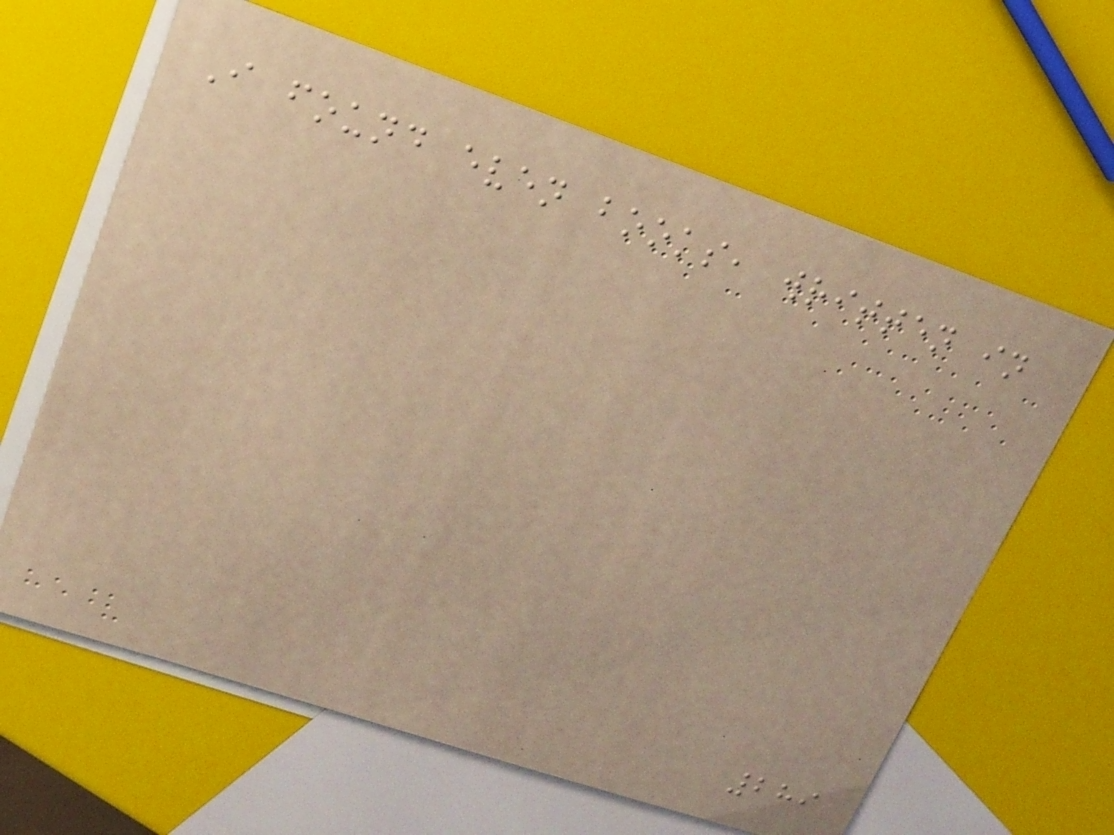I found even books, written in
289
